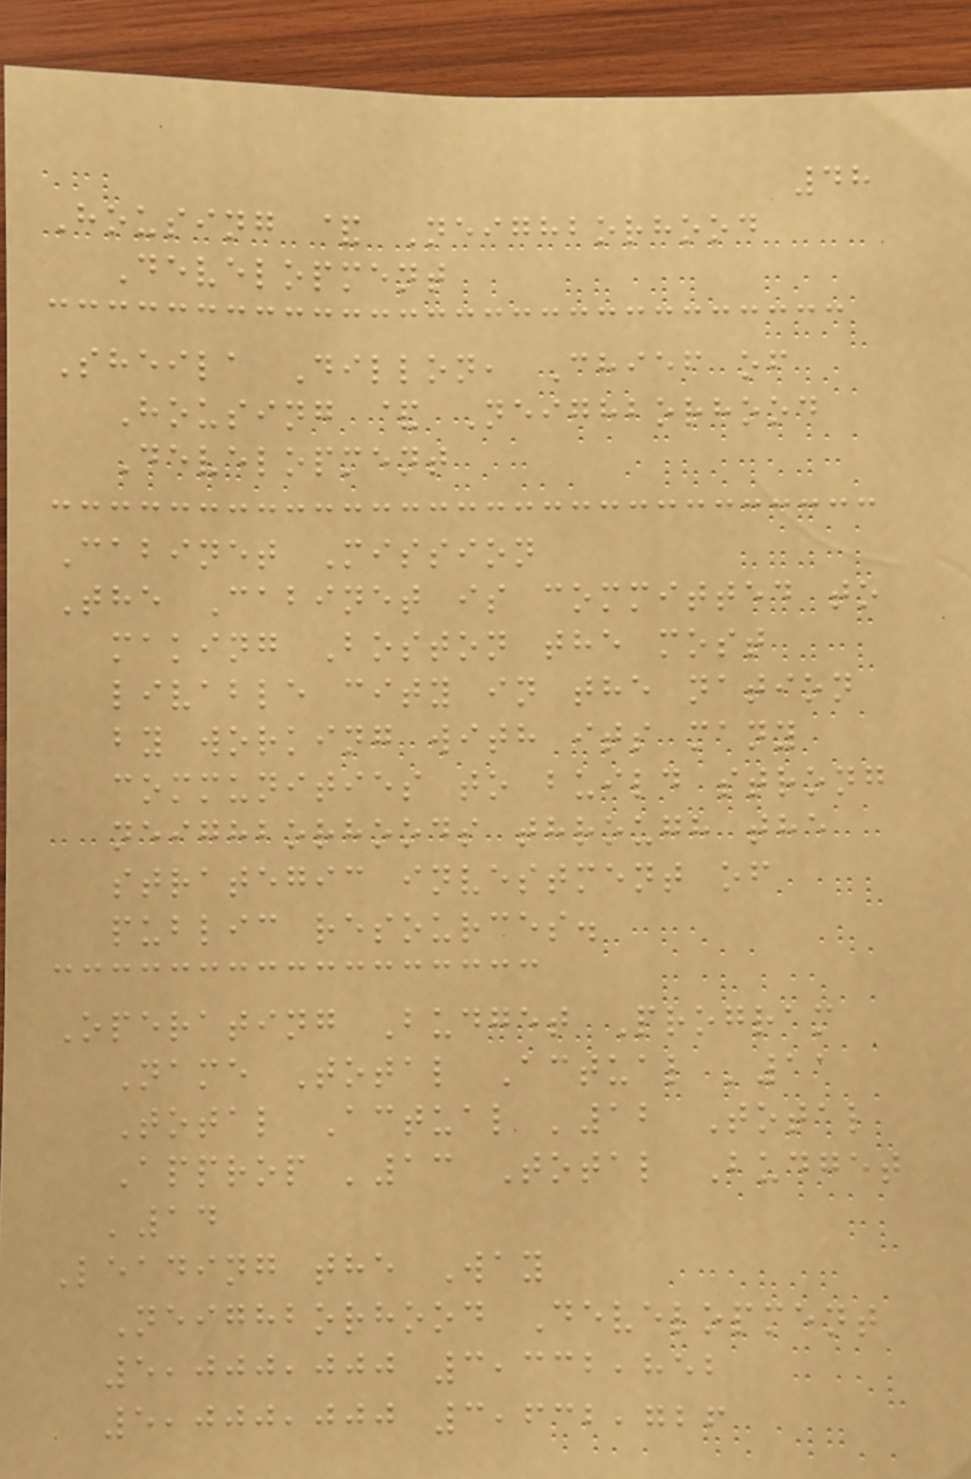48
Housing & Neighborhood
Development
Sheila Dillon, Chief of
Housing & Neighborhood
Development
Cabinet Mission
The Cabinet is committed to
making Boston the most
livable city in the nation
by working with its many
communities to build strong
neighborhoods through the
strategic investment of
public resources.
Operating Budget Program
Name Total Actual '11
Total Actual '12 Total
Approp '13 Total Budget
'14
Leading the Way
Neighborhood Development
5,000,000 3,332,852
5,000,000 3,632,726
